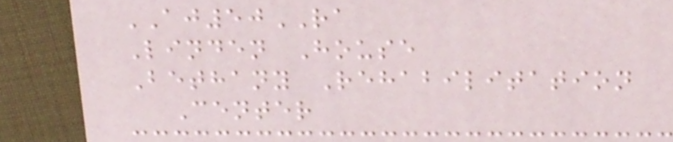AJ50RA
Linden House
Bethany Rehabilitation
Center
